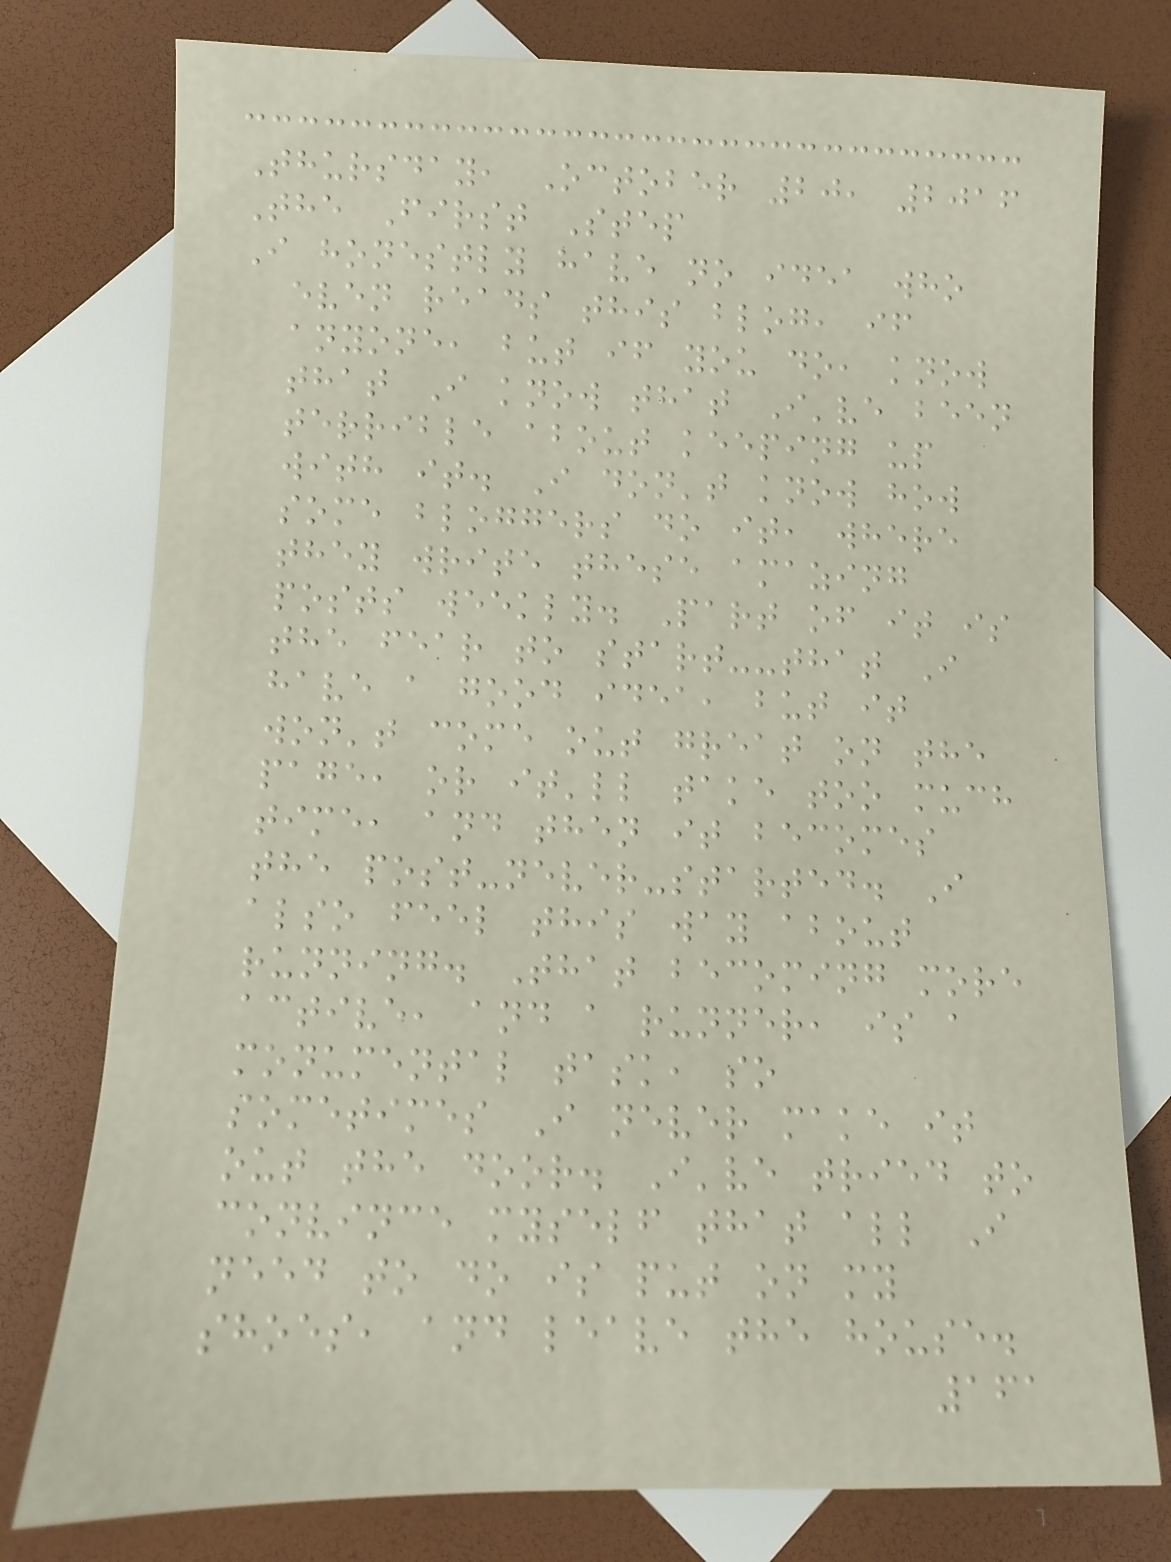Thursday, October 20, 2016
The First Step
I honestly have no idea who
even reads this blog, if
anyone, but if you do, know
that I know that I've been
terrible about keeping up
with it. I don't know how
some bloggers do it, where
they write these amazing
posts weekly. Part of it is
the fear to start--that I
have a good idea, but it
won't come out great on the
page, or it'll take too much
time, and then it becomes
the post-never-started. I
also feel this way about
running. That becoming more
active, and a runner, is a
monumental task, so
sometimes I never make it
out the door. I've tried to
convince myself that all I
need to do is put on my
shoes, and leave the house.
161
